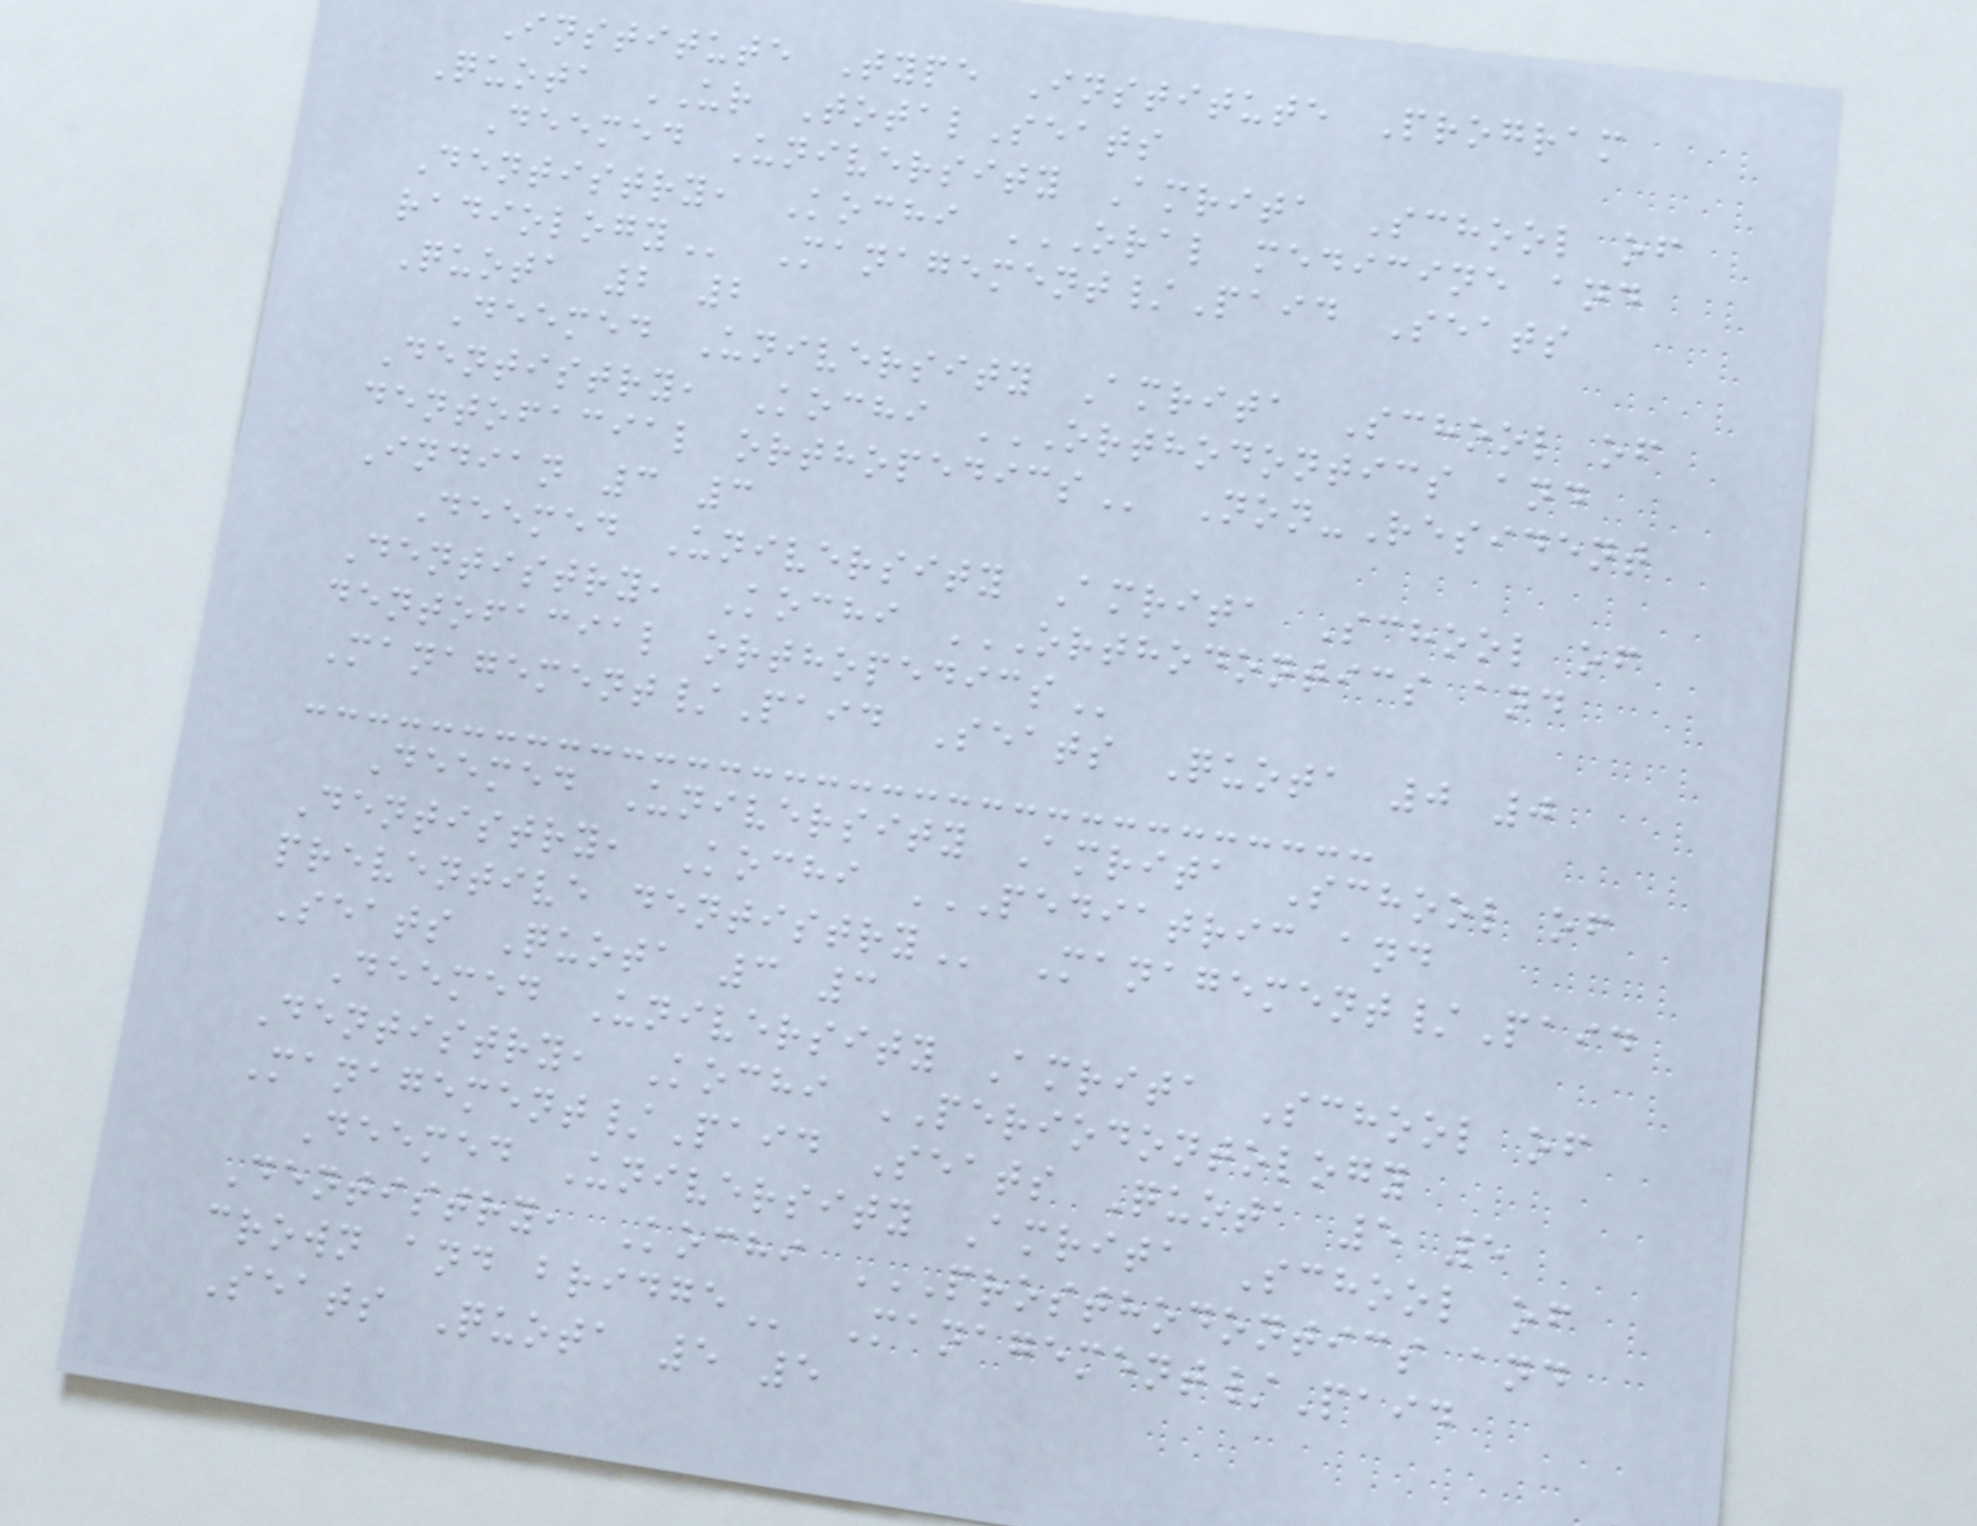Institute Type Institute Program
Quota UR TotalSeats
Deemed University Amrita School of
Dentistry, Kochi ORAL MEDICINE AND
RADIOLOGY Management/Paid Seats
Quota 2 2
Deemed University Amrita School of
Dentistry, Kochi ORTHODONTICS AND
DENTOFACIAL ORTHOPEDICS Non-Resident
Indian 3 3
Deemed University Amrita School of
Dentistry, Kochi ORTHODONTICS AND
DENTOFACIAL ORTHOPEDICS
Management/Paid Seats Quota 0 0
Deemed University Amrita School of
Dentistry, Kochi PEDIATRIC AND
PREVENTIVE DENTISTRY Management/Paid
Seats Quota 3 3
Deemed University Amrita School of
Dentistry, Kochi PERIODONTOLOGY
Management/Paid Seats Quota 5 5
Deemed University Amrita School of
Dentistry, Kochi PROSTHODONTICS AND
CROWN AND BRIDGE Management/Paid
Seats Quota 5 5
